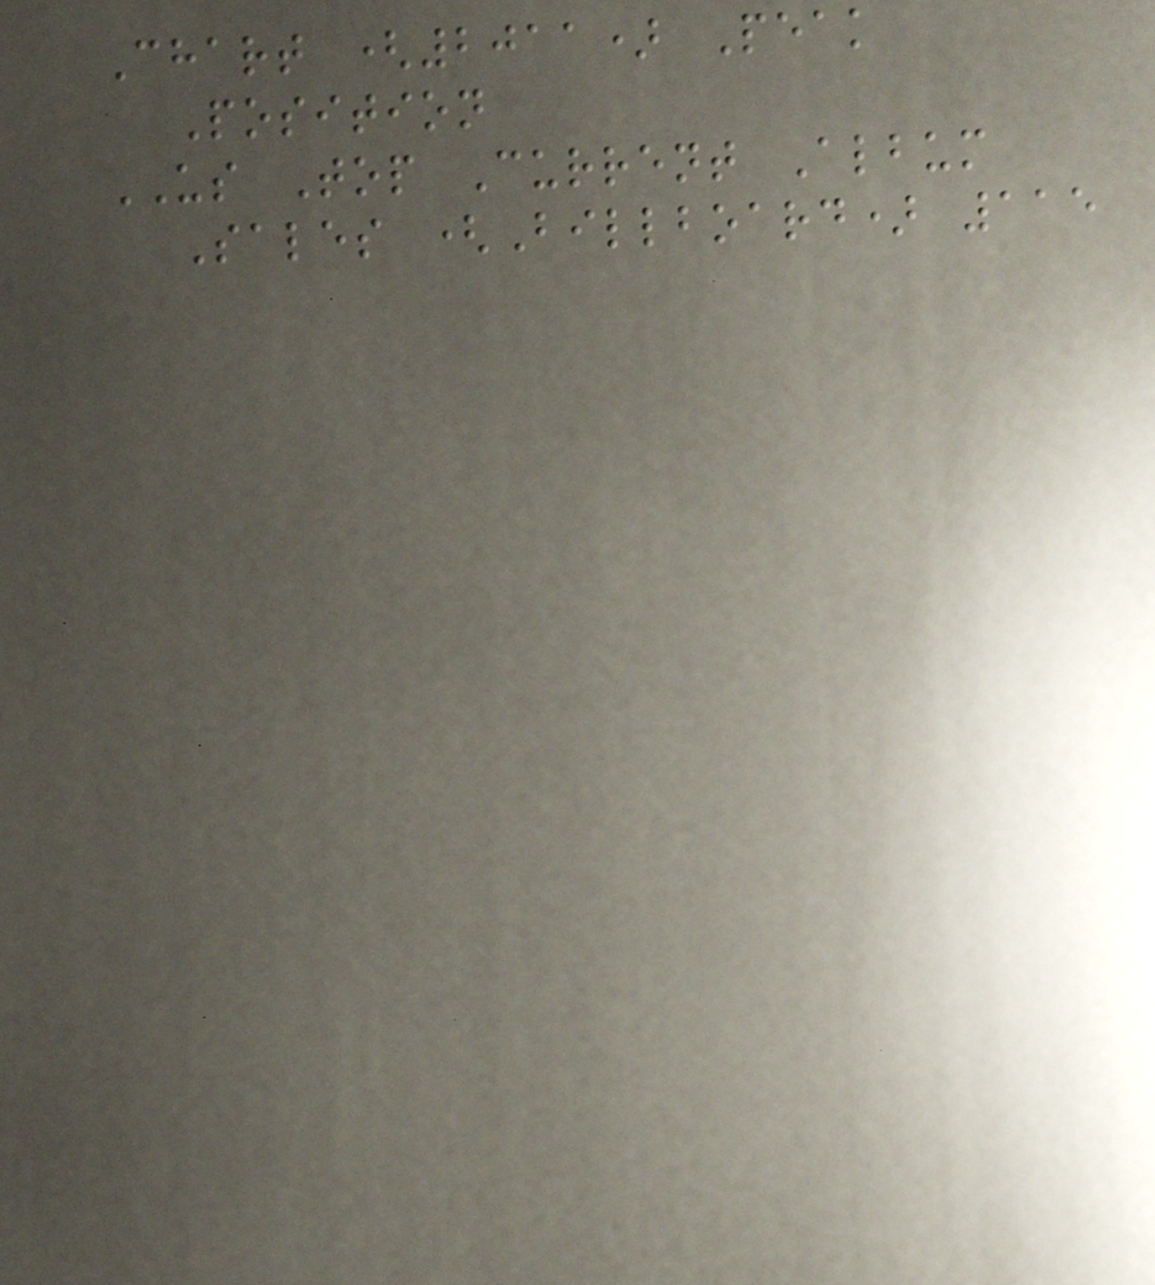Chart (2011) Peak
Position
US Top Current Album
Sales (Billboard) 115
